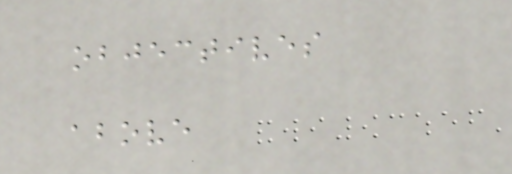objectives
above
